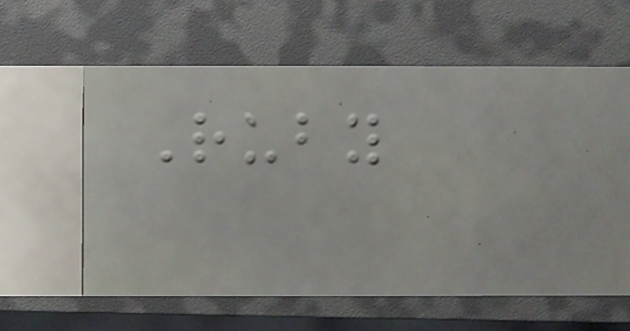Ruby
